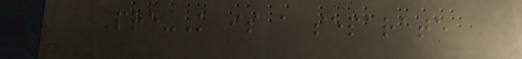Pre-K is a separate
